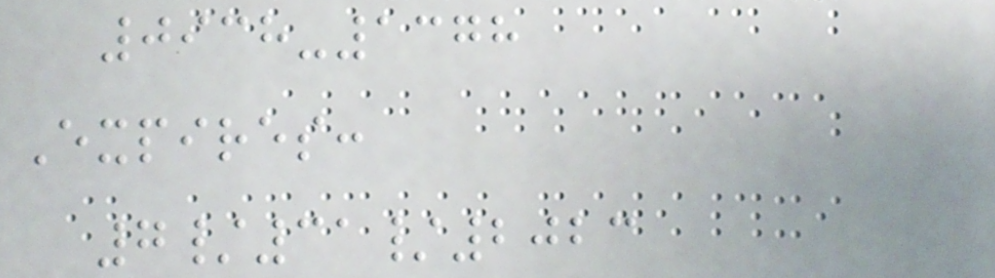0938-1378
Expires:
7/31/2023
